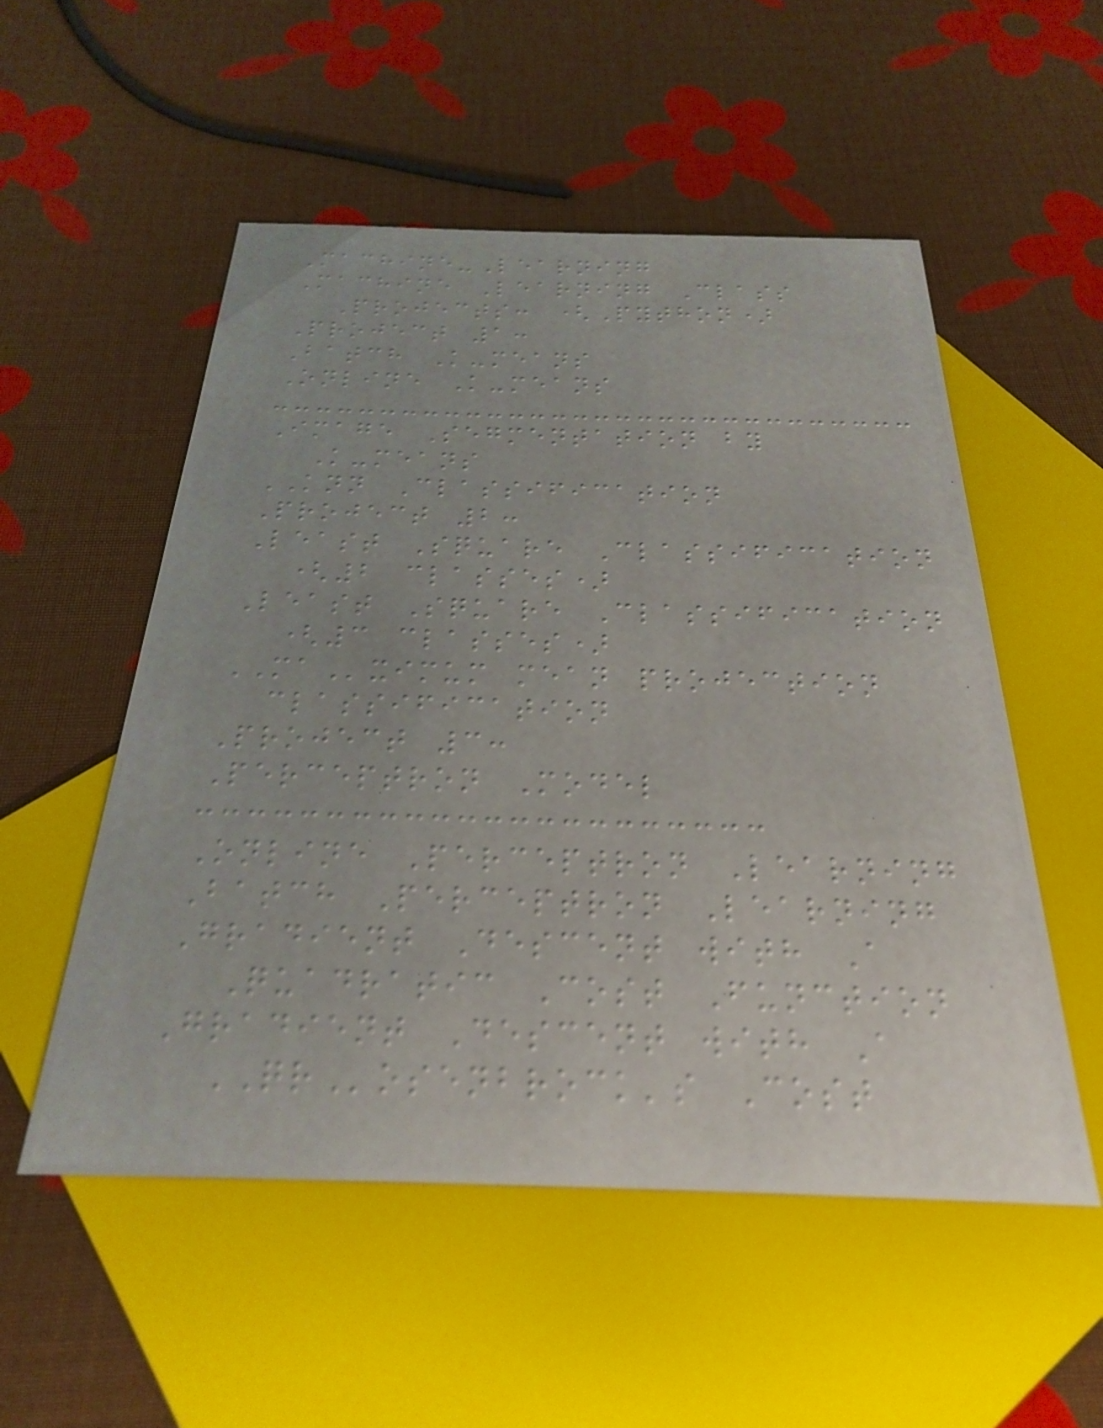Machine-Learning
Machine Learning Class
Projects: (Python)
Project 1:
Batch K-means
Online K-means
Image Segmentation by
K-means
KNN Classification
Project 2:
Least Square Classification
(2 classes)
Least Square Classification
(3 classes)
MAximum mean projection
classification
Project 3:
Perceptron Model
Online Perceptron Learning
Batch Perceptron Learning
Gradient Descent with A
Quadratic Cost Function
Gradient Descent with A
QRosenbrock's Cost
